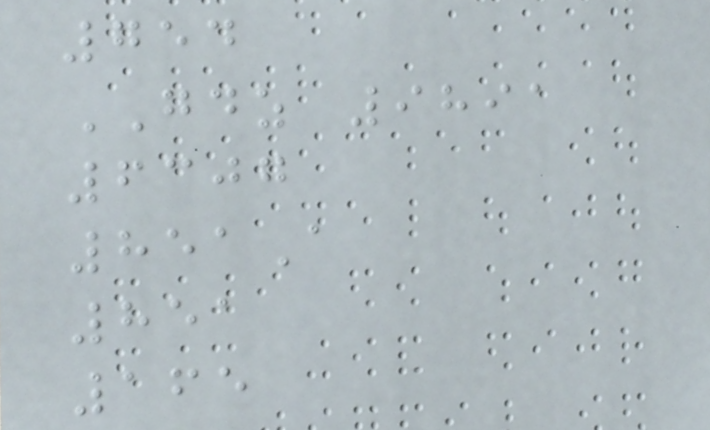754
GDZ 9891
6307
851A
851
165
